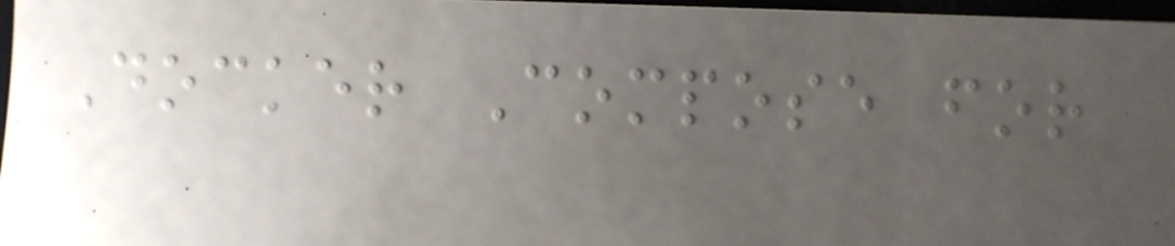Docker Compose for
